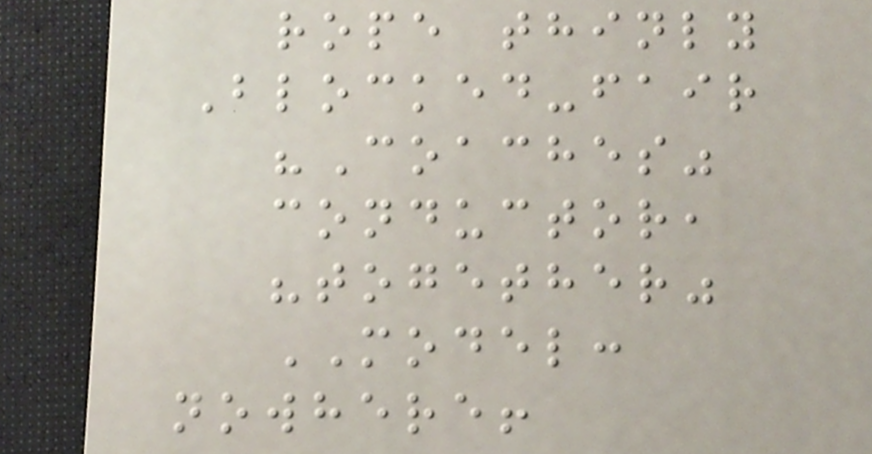rope thinly
Blocked-fair
"Coaches"
conductor,
"together"
MODEL:
nowhere!
